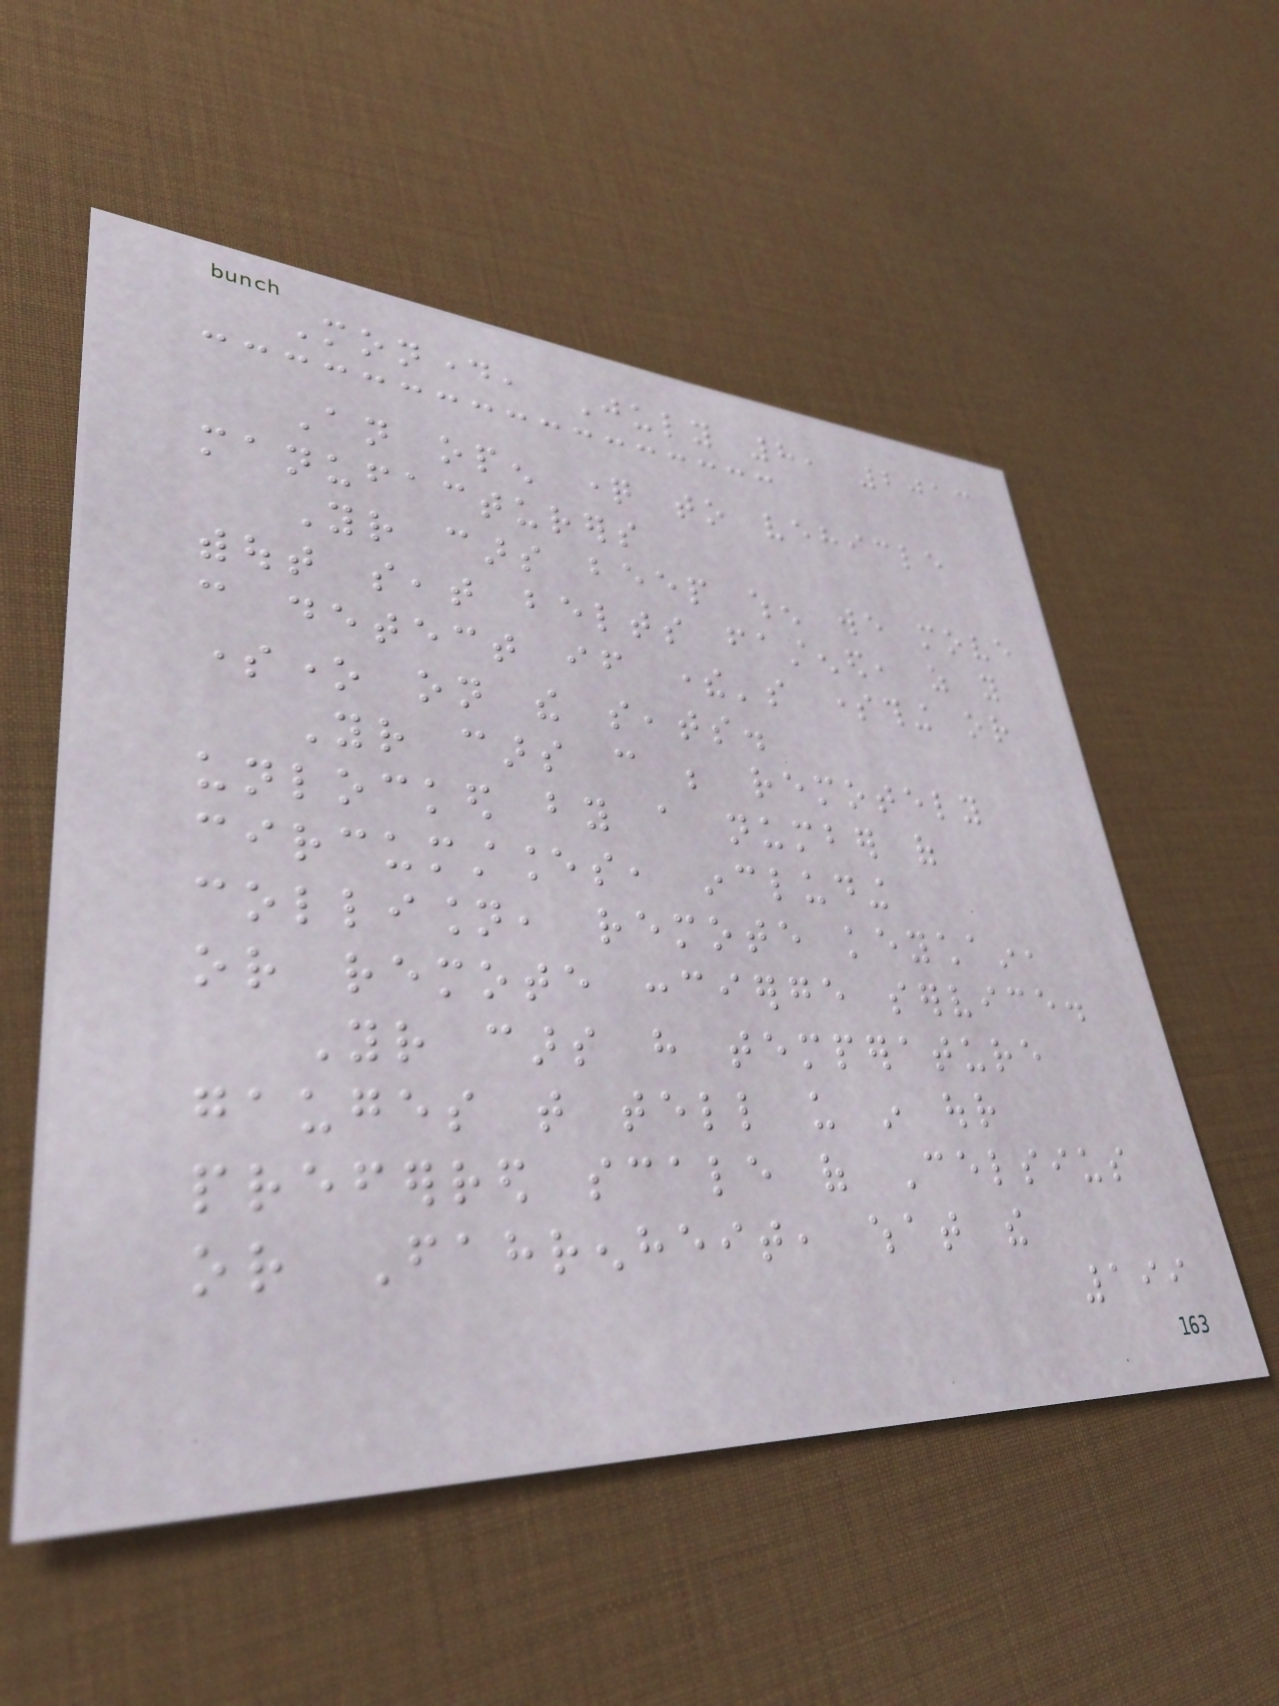Monday, July 8, 2013
An open question to vehicle
manufacturers
Your cars beep when we move
without seat belts fastened, as you
can detect if there's something or
someone on the seats.
Your cars can be remotely
unlocked by a number of
circumstances, including
collision, remote keychain,
or remote concierge service.
Your cars have temperature
gauges that tell us in our
preferred scale of Celsius
or Fahrenheit, what the
199
